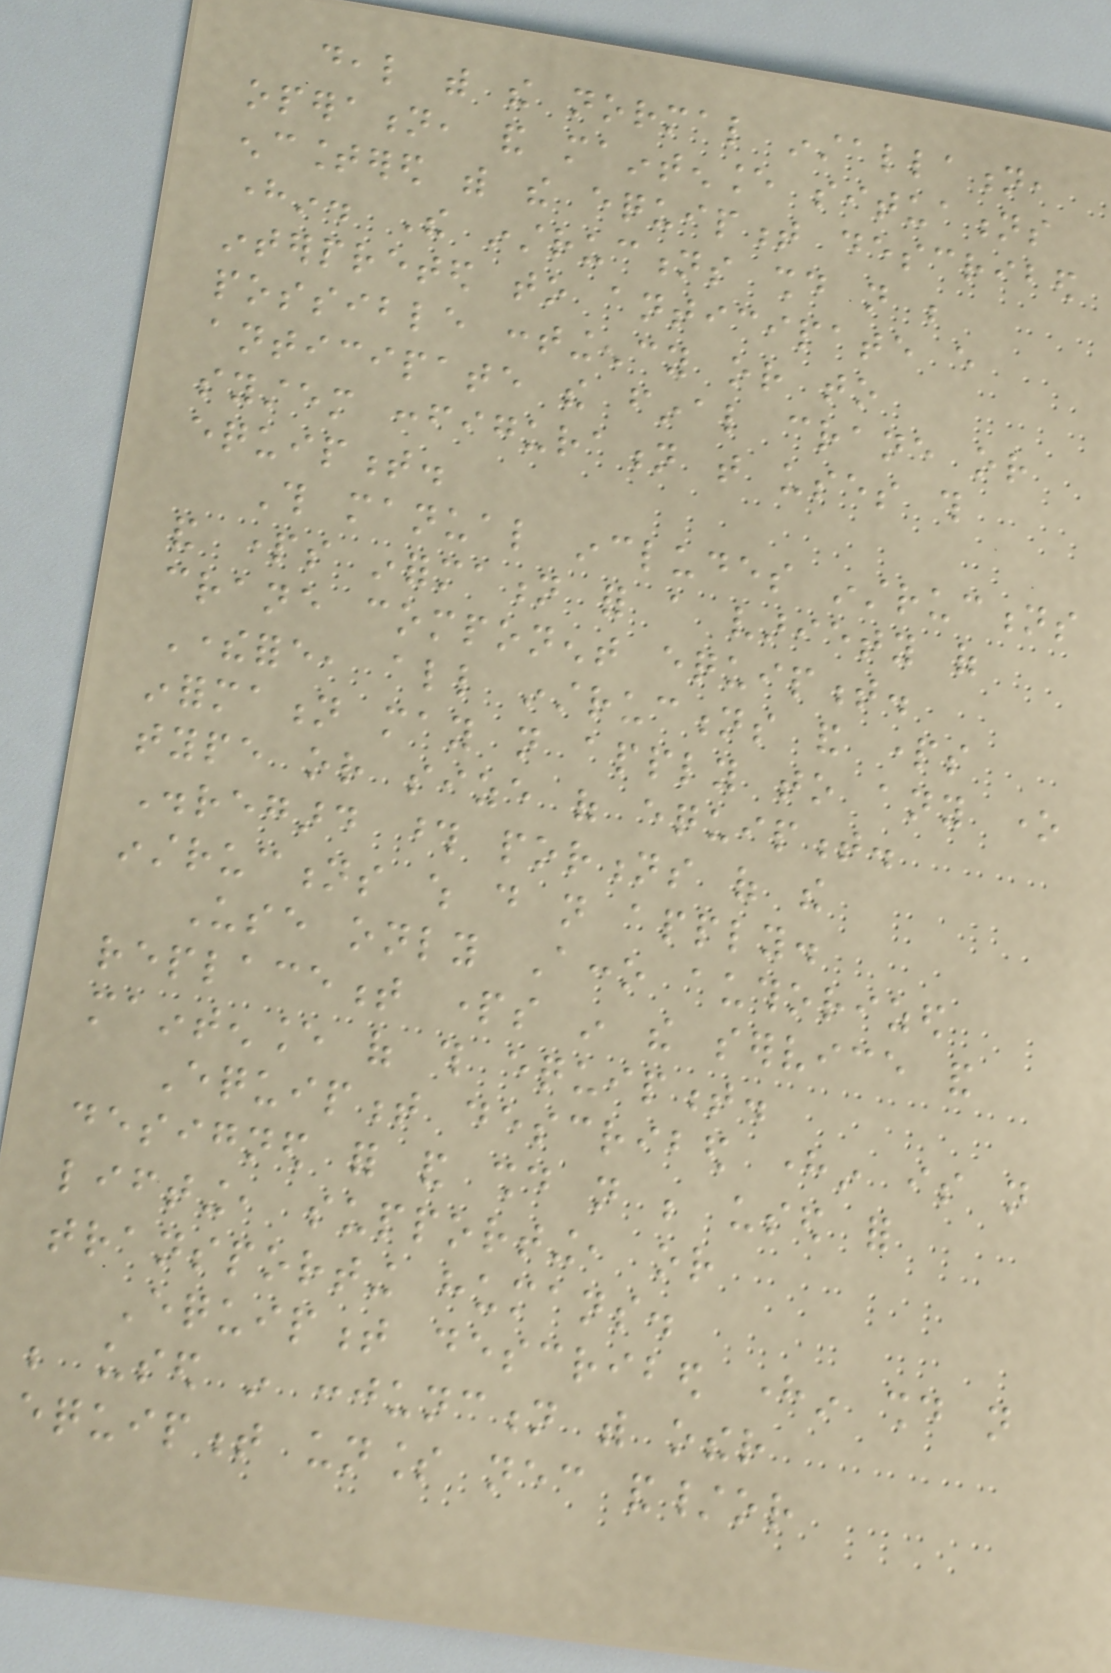deal with the normal installation,
operation, and maintenance situations
encountered with the equipment described
herein. The instructions should not be
interpreted to anticipate every
possible contingency or to
anticipate the final crane or
system configuration that uses this
equipment.
This manual includes instructions
and parts information for a variety of
crane component equipment.
Therefore, all instructions and parts
information may not apply to any one
type or size of equipment.
Disregard those portions of the
instructions which do not apply.
Use only Acco authorized
replacement parts in the service and
maintenance of this equipment.
Equipment described herein is not
designed for and should not be used for
lifting, supporting, or
transporting humans.
Equipment described herein should not
be used in conjunction with other
equipment unless necessary and/or
